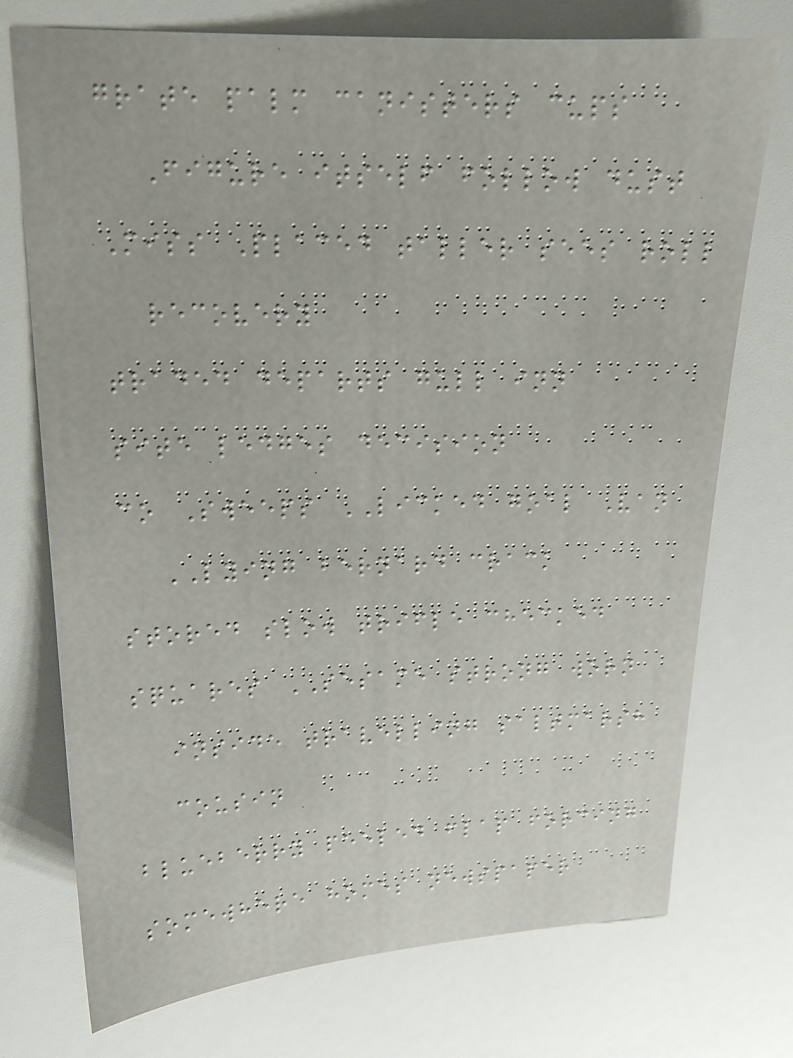grate palm canisters cups
Figure itself follow dust
Miss Placed taller sees roll
recovery
traded departs gull inn
site ledges decision
co Sweeps LICKED goal Van
LYING bernard crack
stored slow trifle checked
squares SESAME strong worn
inside travelling saltmarsh
cousin
blueberry peeled flap forcing
somewhere homes newspaper
